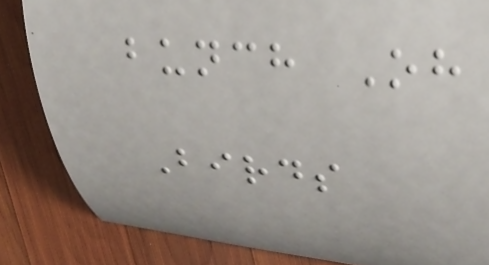bunch Oh
Birds
